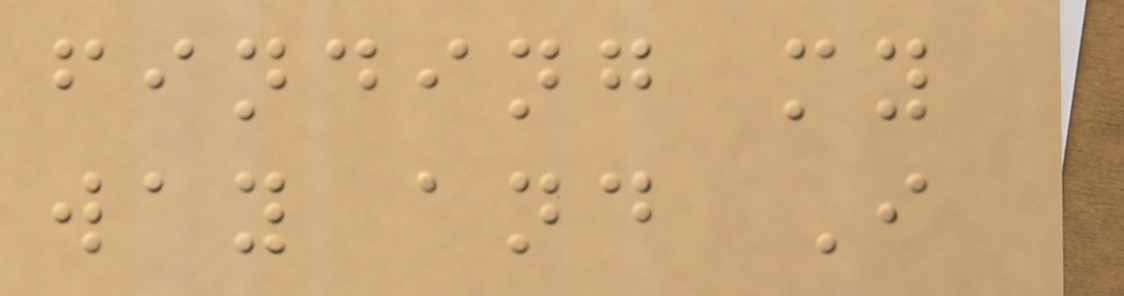finding my
way and I
